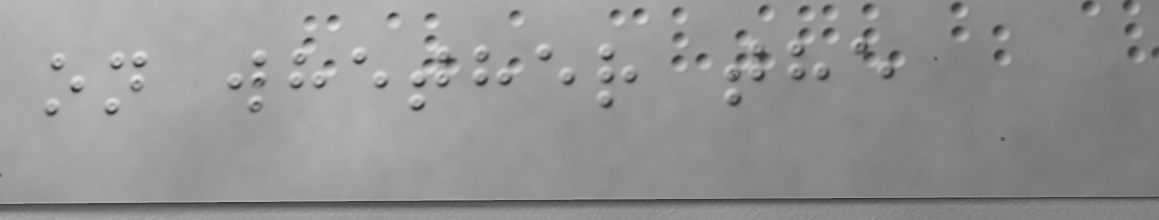on whether the
